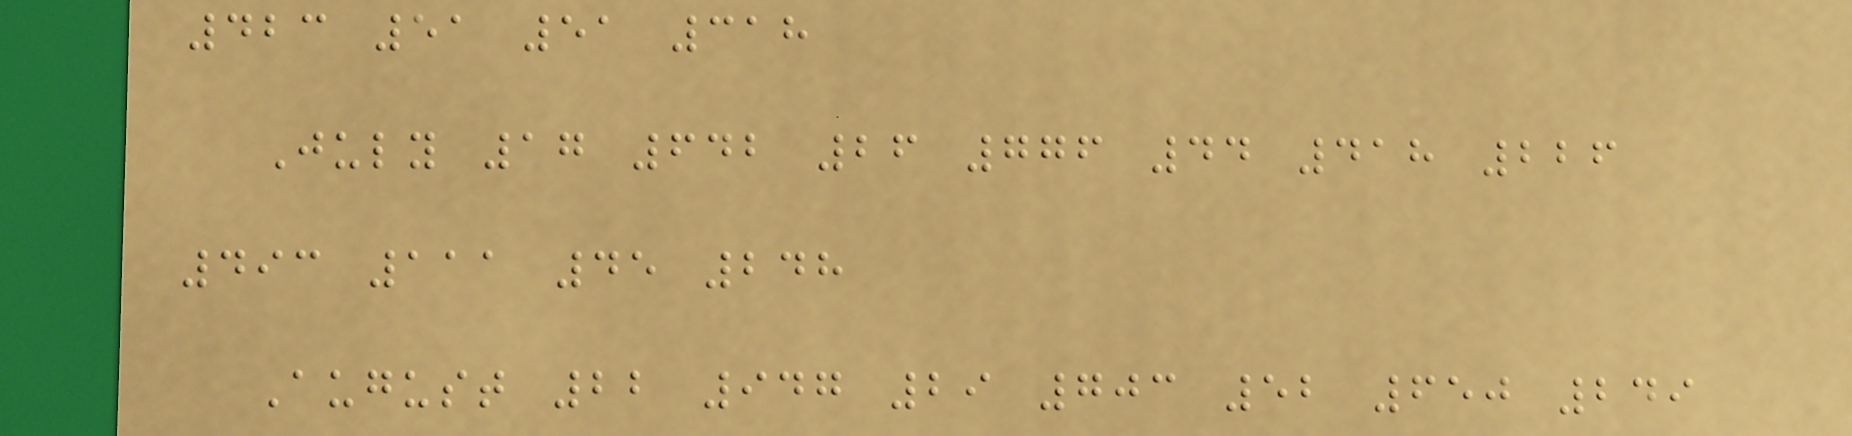423 51 51 318
July 17 642 26 776 44 418 226
493 111 45 248
August 22 947 29 703 52 650 249
